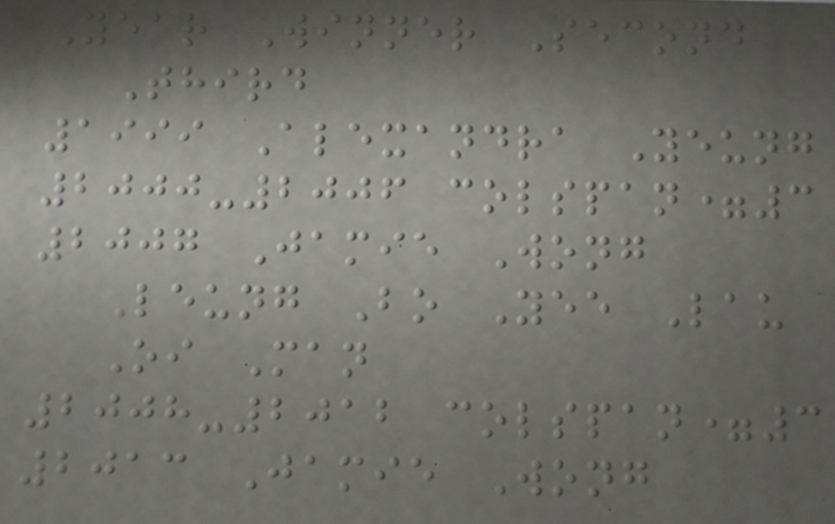Year Winner Second
Third
1999 Alexandra Yeung
2000-2006 colspan=3
2007 Jamie Wong
Leung Bo Yee Lau
Oi Man
2008-2012 colspan=3
2013 Jamie Wong
